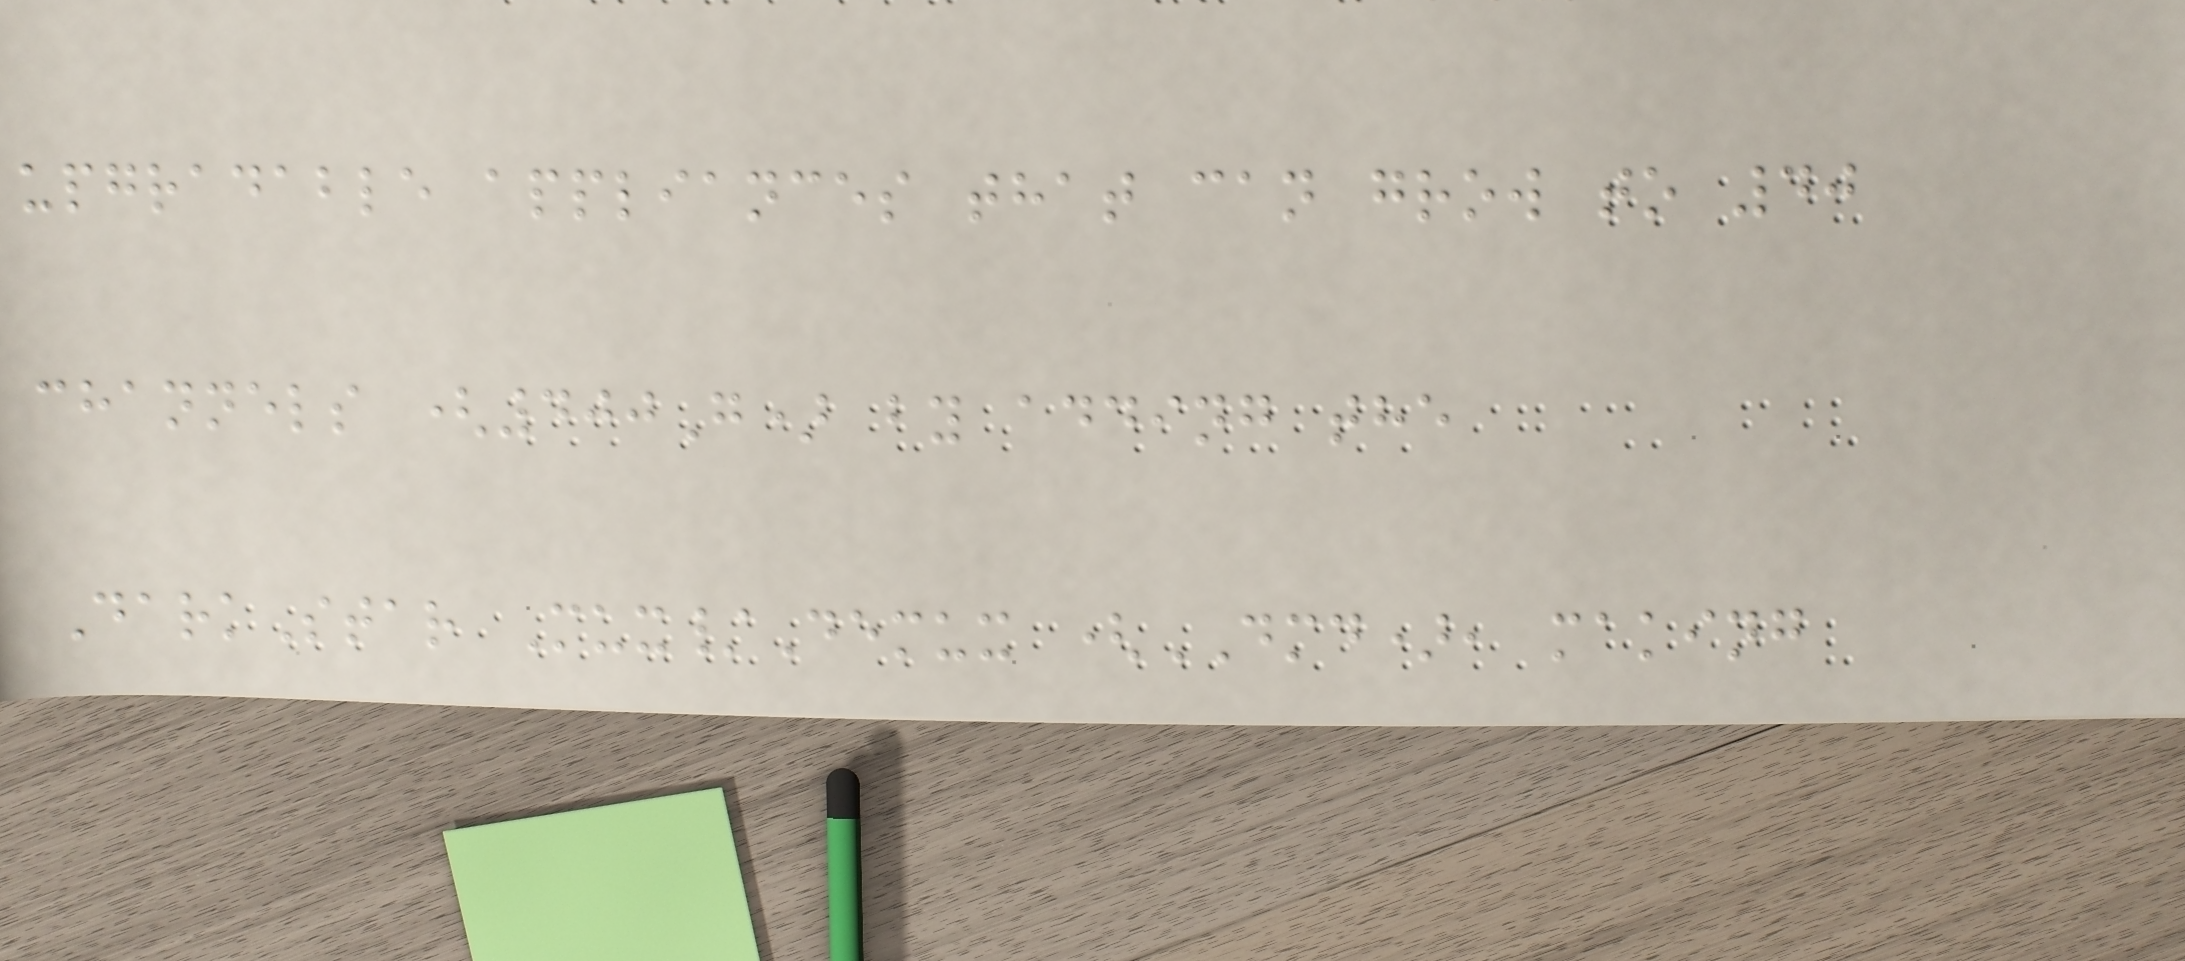upgradable appliances that can grow to 40
channels (400G) by adding the
DarkStar Mux/Demux (DMD), making
